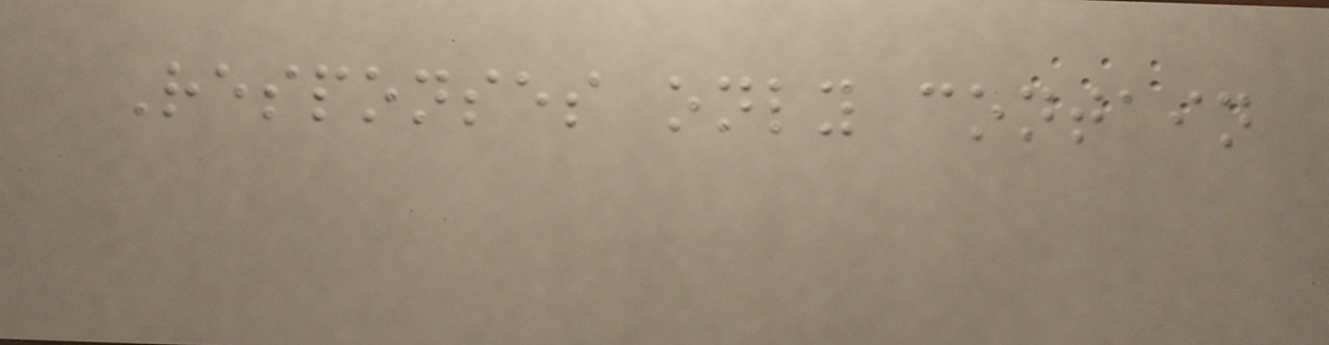Responses only contain
